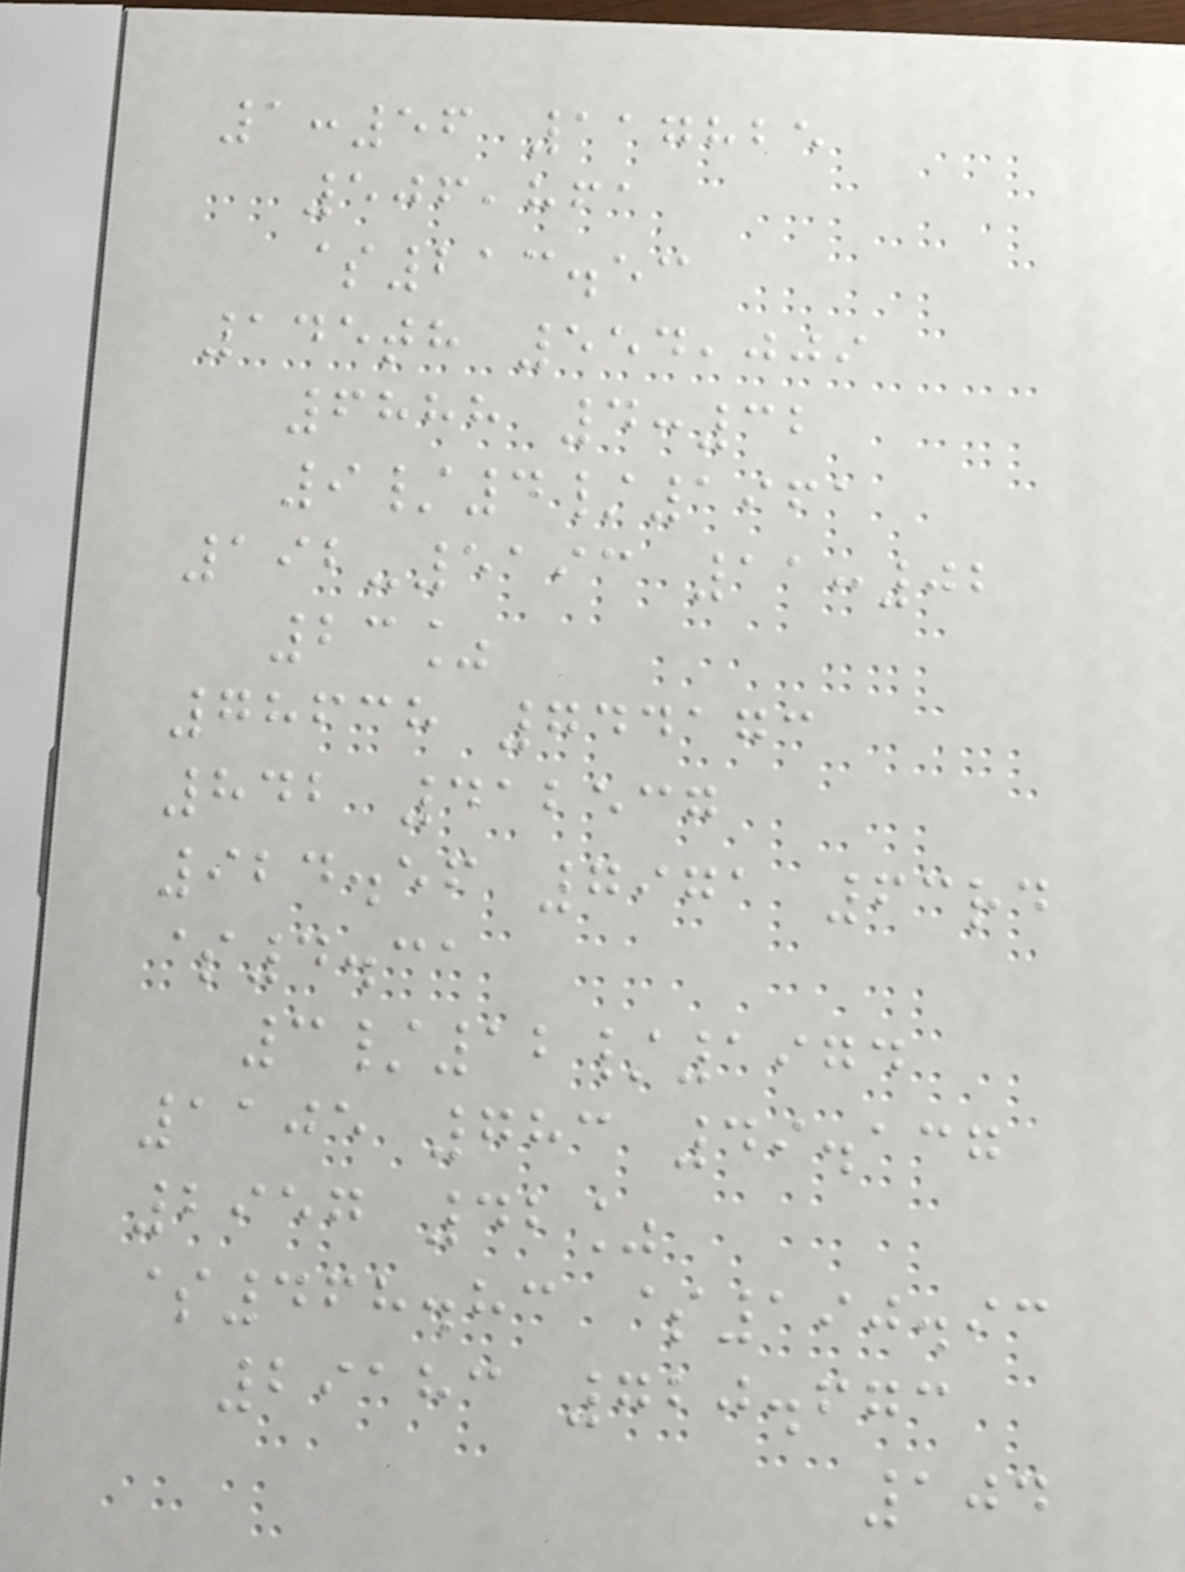1:56 117825
506,861
$213.53
145th 554,009
6888 4:32
9/4/1961
192-5193 11:02
23%
78638 744173
842 412537
924.56 7971 63rd
$4.31
3/12/1974
1105 783 49.137
2957 42%
$468.83 $190.93
29183 720.673
104
